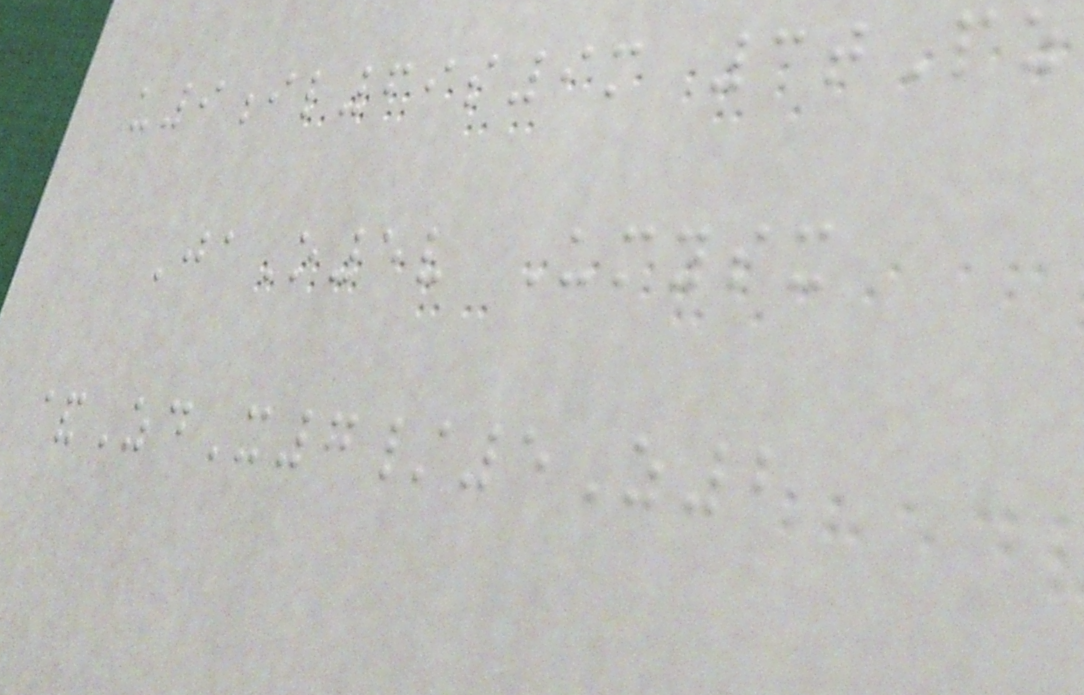u9il69s9m 3tPz
JaO5v Umysx
&ZdX7/5Z2
